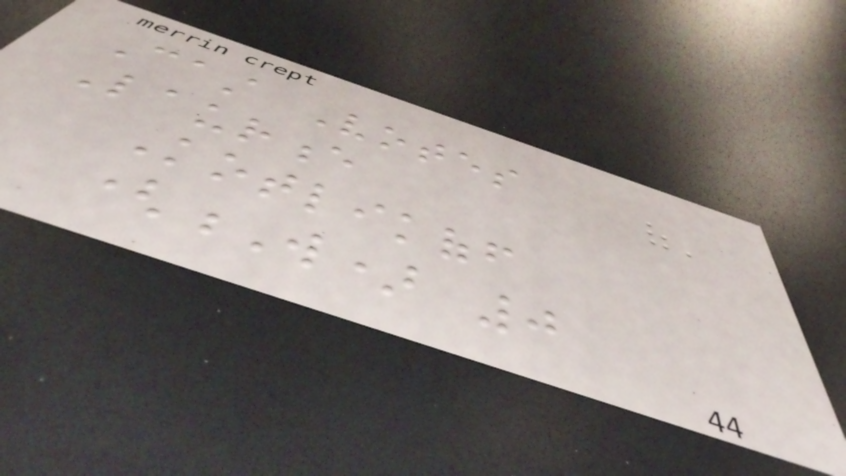Cast Votes
Laurence
Kotlikoff
(W) 0
